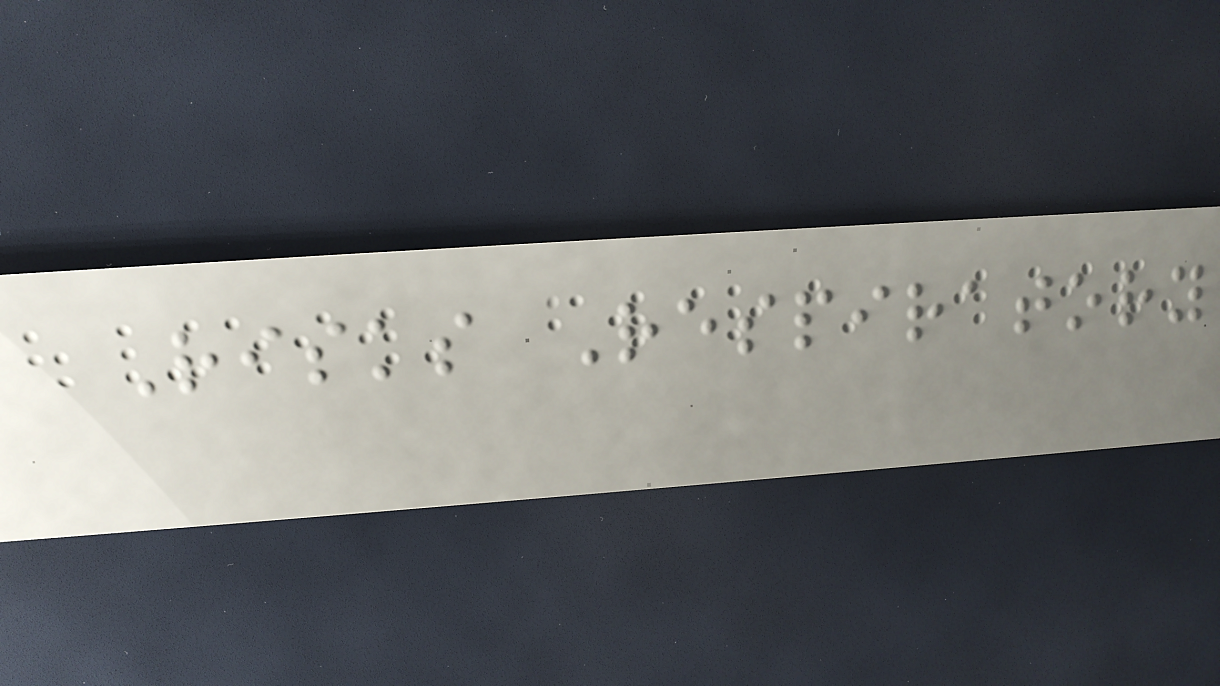Risks Respiratory
